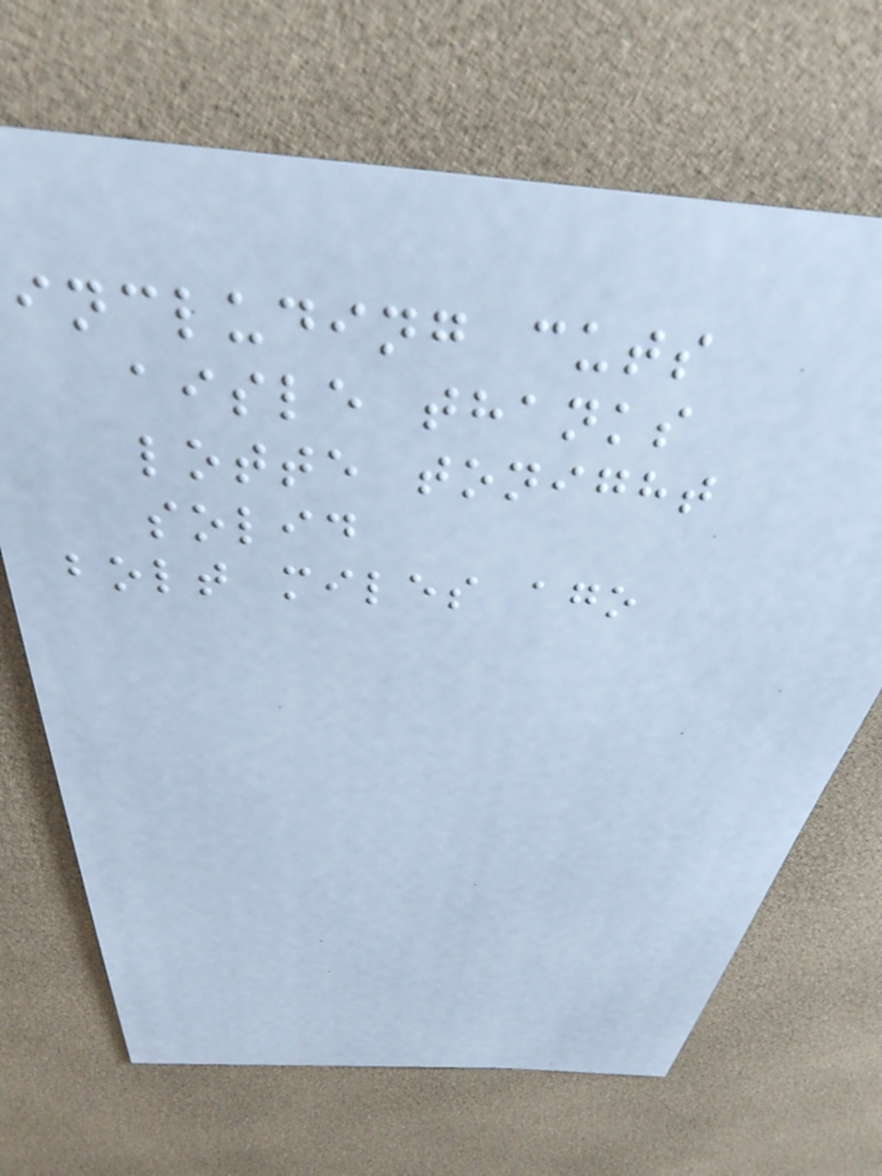including cuts
aisle thanks
lotte tonight
solid
bolt miles ago
